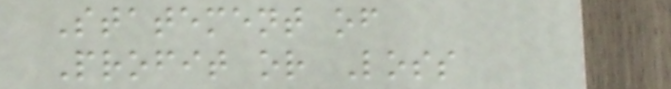Statement of
Profit or Loss
